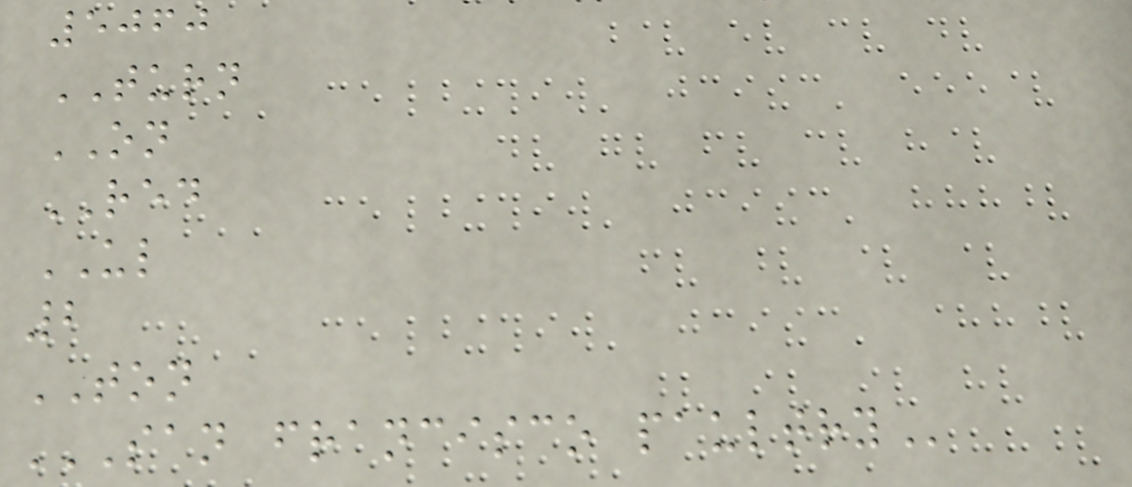5060
TURN
ON
RED
UL
2
TON
SAN FRANCISCO PAULTRY
